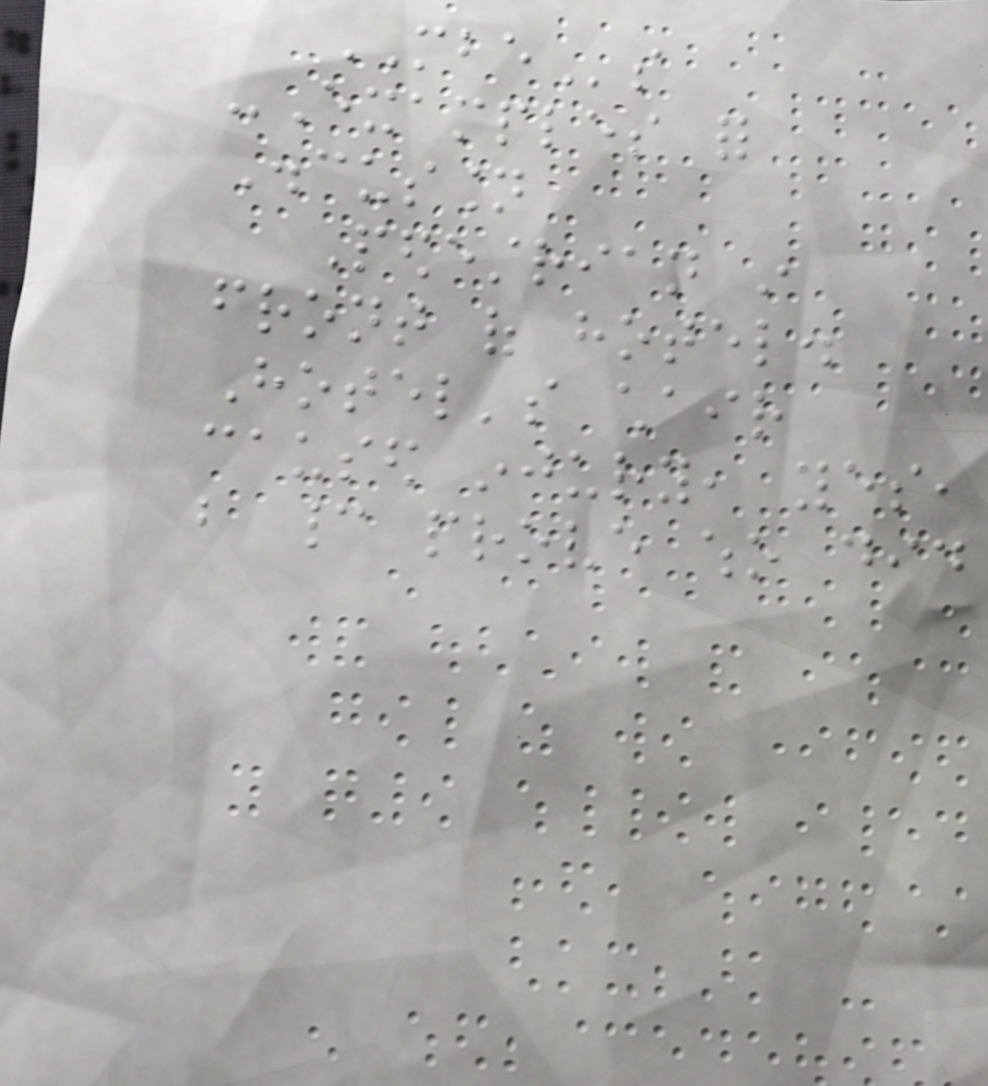MBEs
-Examples for
Discussion
Pedestrian in
front of hotel.
Hotel's chair
caused injury, yes,
but cannot prove who did
